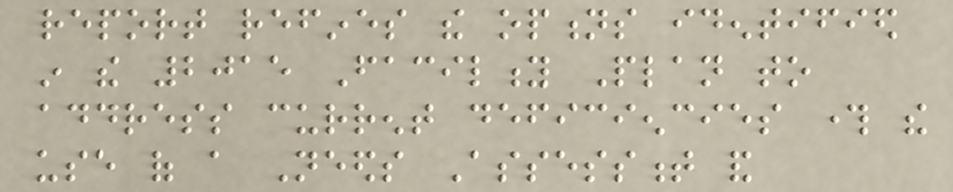report refines the options identified
in the 2015 Facility Plan to
address current deficiencies through the
use of a Needs Assessment and
